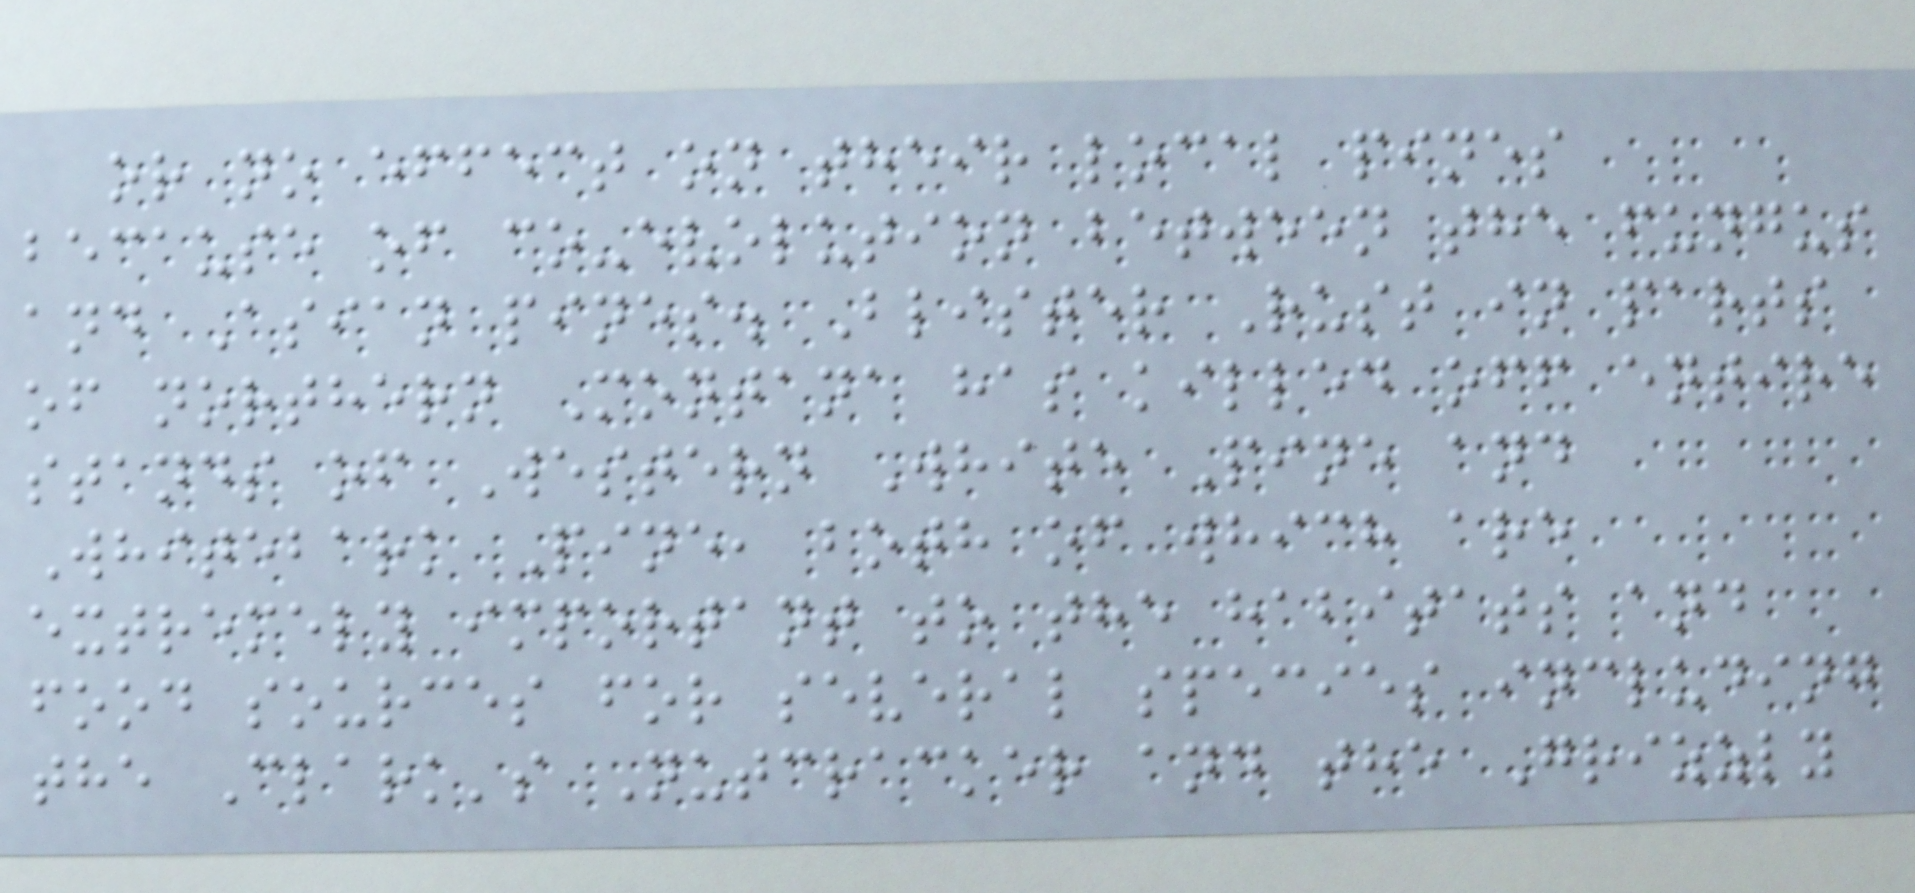or no effect on their local pines
because of co-evolution between the fungus
and Asian pines. Blister Rust in parts
of northern Montana has killed off entire
stands of Western White Pine and
Whitebark Pine, both of which are
extremely important to the habitats and
food sources for several species including
the Clark's Nutcracker and the Grizzly
